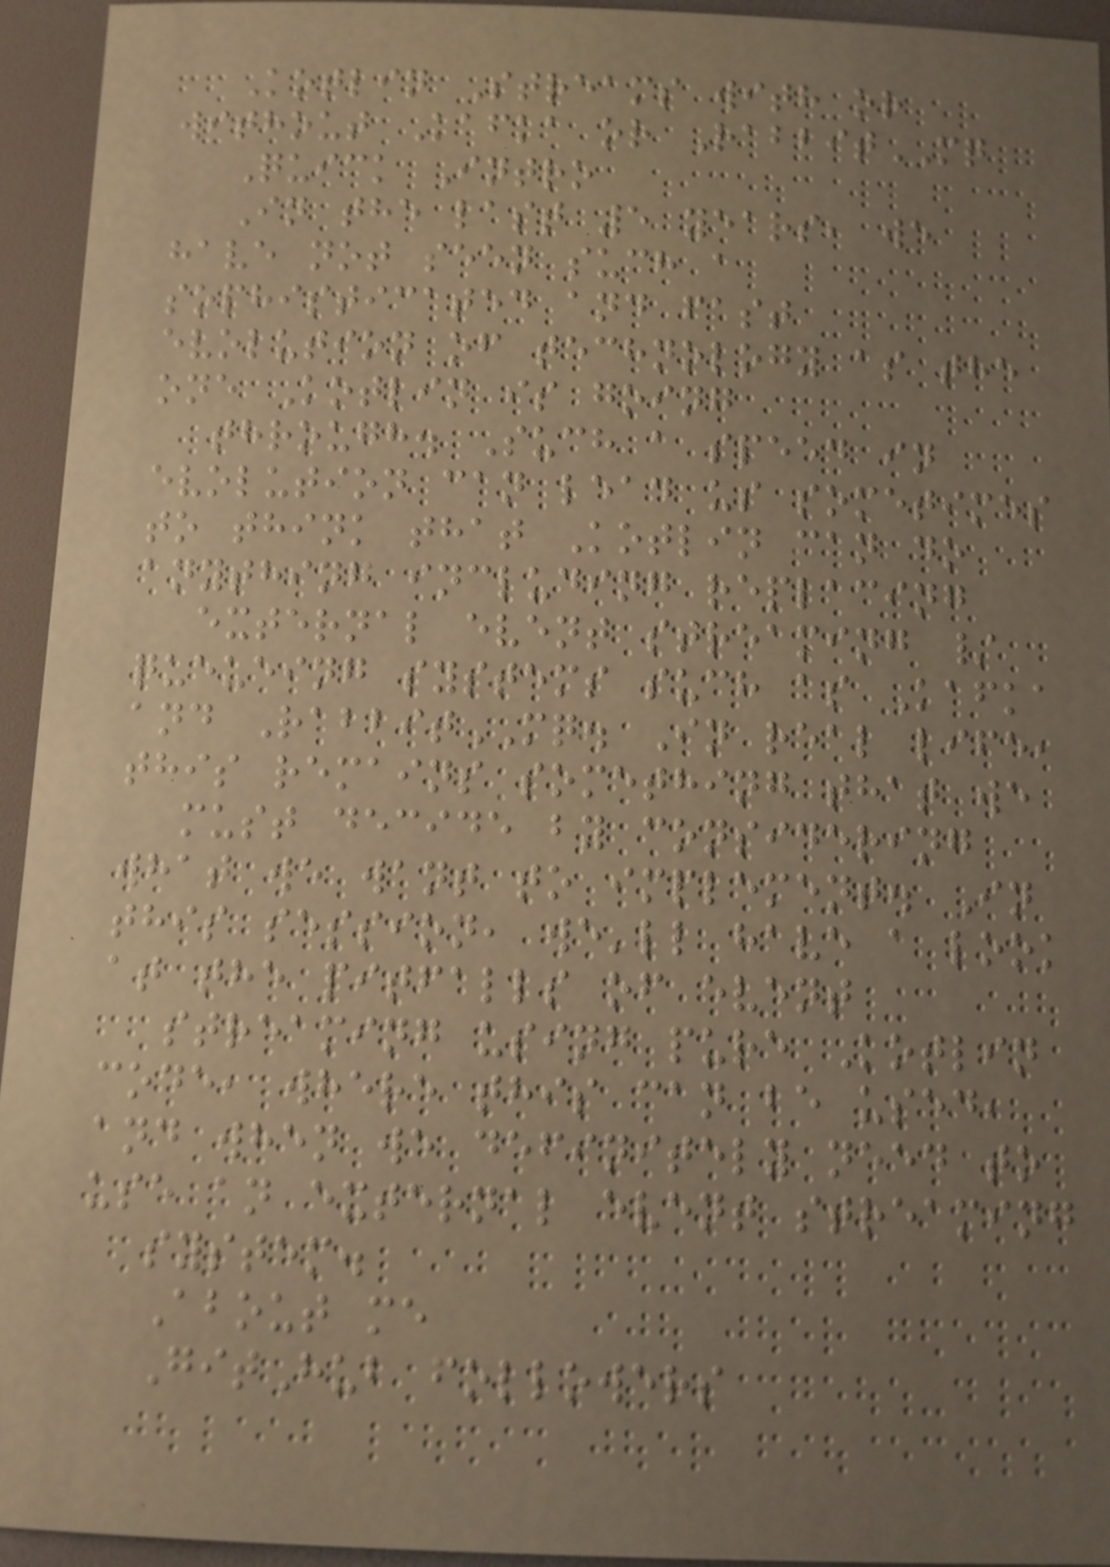Kotlin Streams with or
without Kafka or RabbitMQ
Quick Intro
In the last 5 years, we
have not seen such a
sophisticated and fast
evolution of technology as the
one Kotlin is going
through. Such a speed in
evolution can lead us sometimes
to think that Kotlin can do
anything including replacing
external event streaming /
queueing systems such as Kafka
and RabbitMQ. In real life,
this remains something that we
must decide by considering
what we want to implement. In
this session, we'll have a look
at the pitfalls of event
streaming using pure Kotlin
code, where this can be used,
and when we definitely need to
use an external event streaming
system.
About me
GitHub followers
